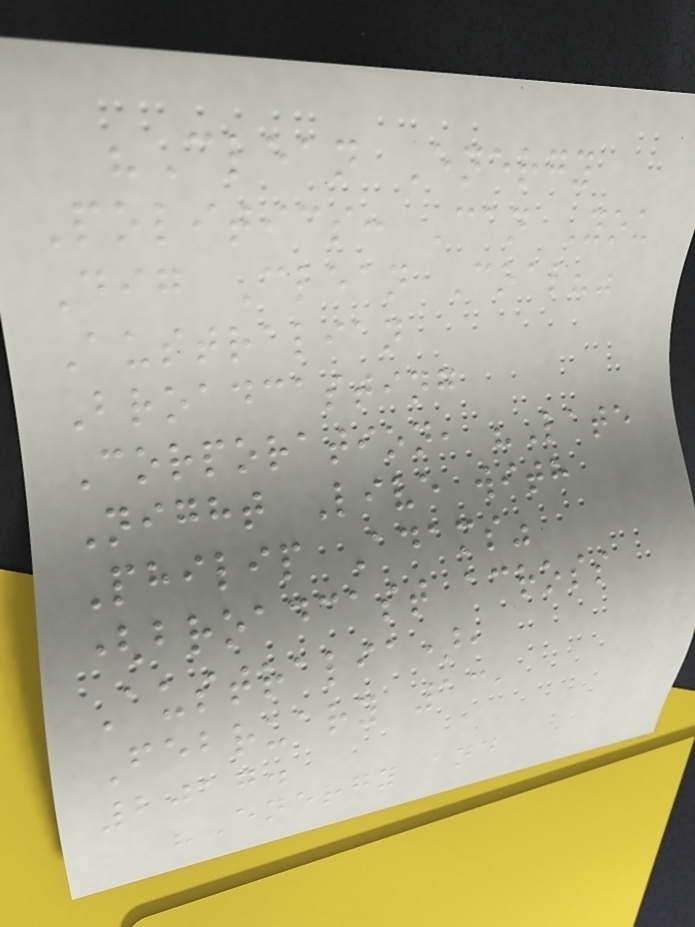"Clean Energy
Politics: Can You
Dig Clean Coal?"
Australian
Broadcasting
Corporation, "Late
Night Live with
Philip Adams"
(broadcast across
Australia),
February 13,
2017.
"Energy and
